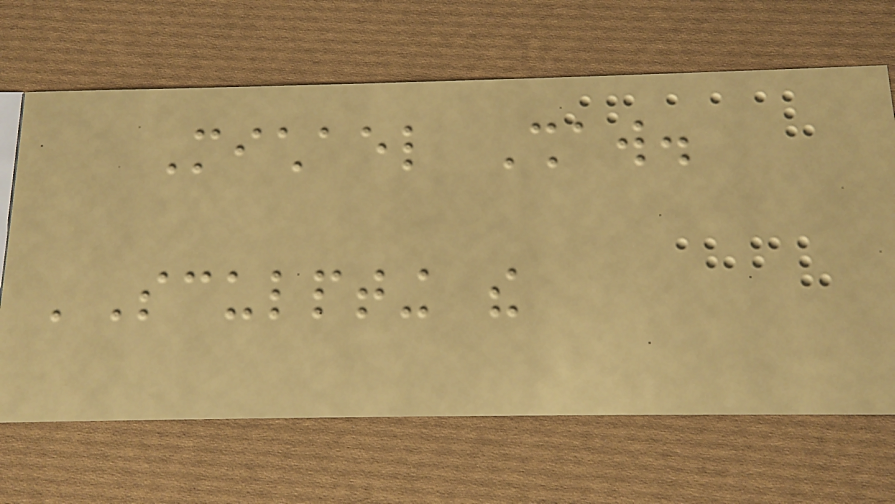Michael Shaw.
'Sculpting the
